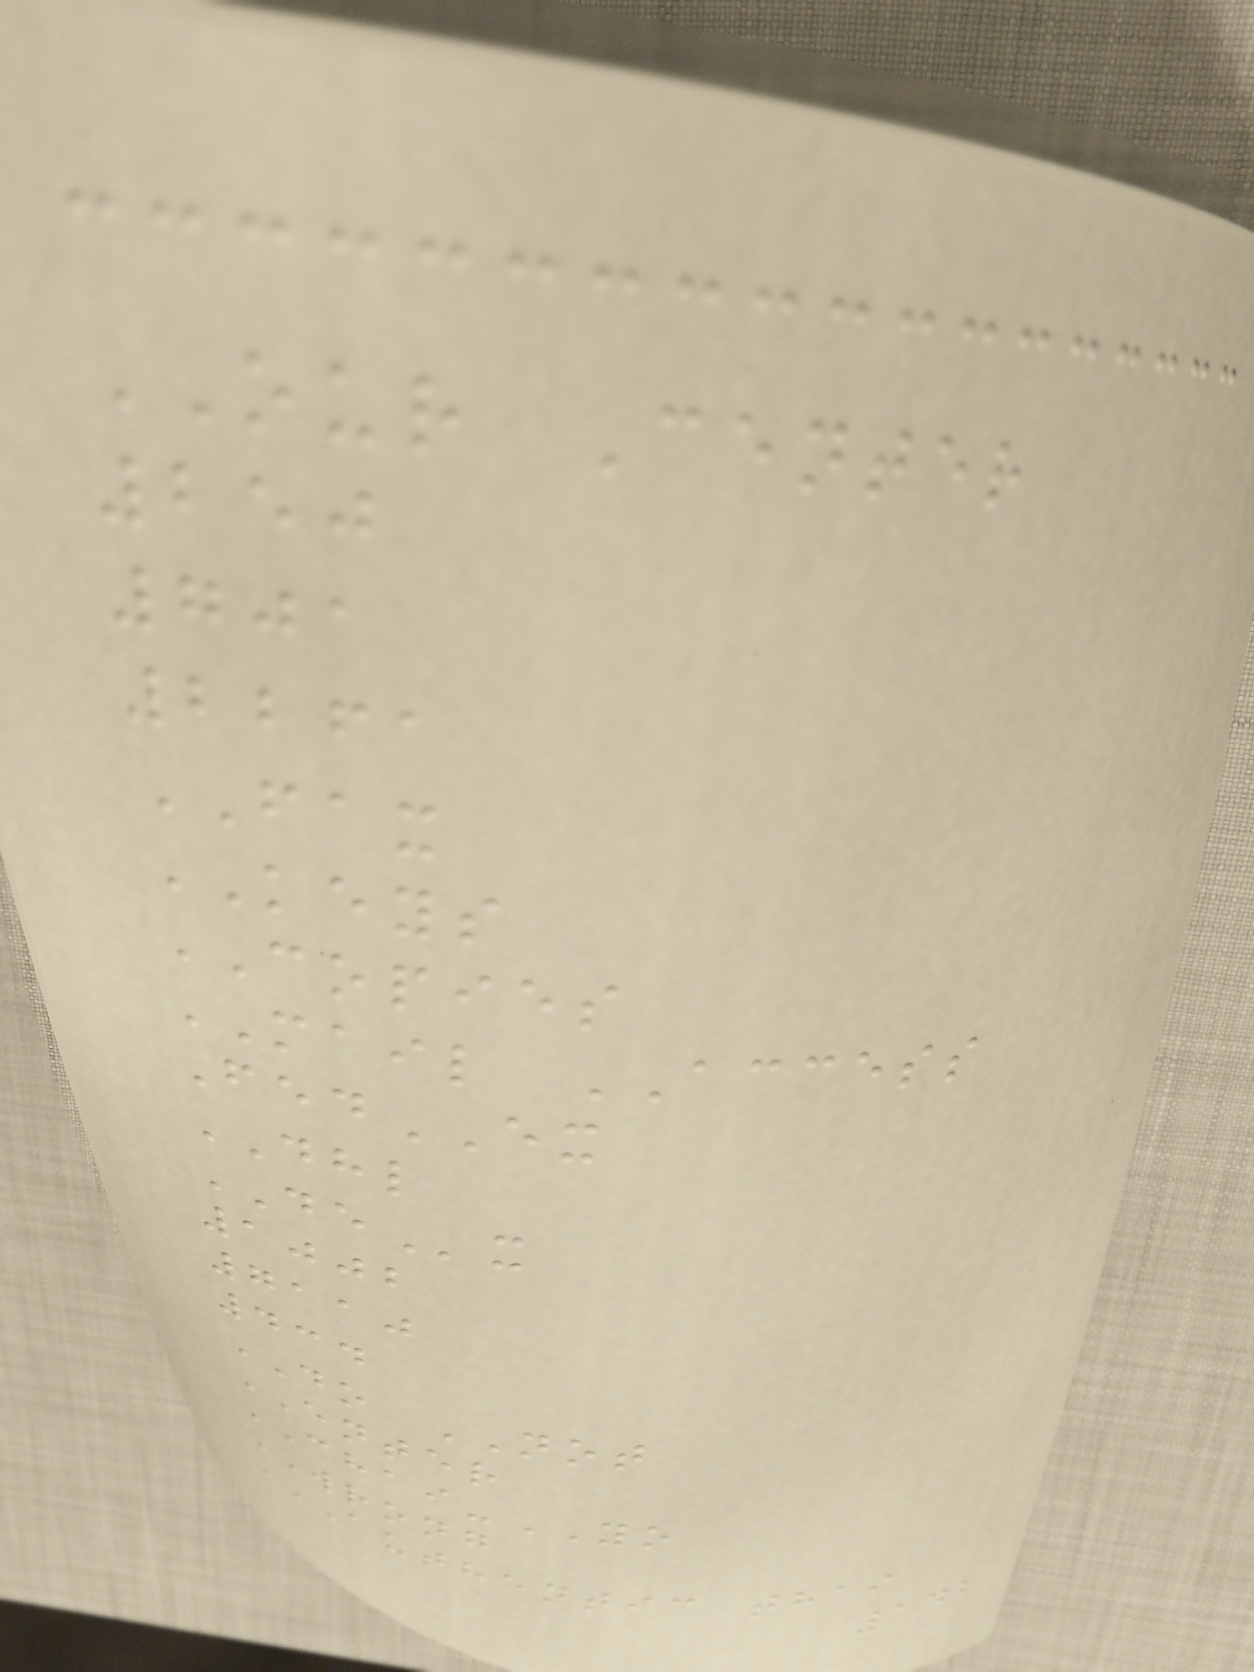OUR Center
250
701
2261
FAX
KEYS
COPIES
MAIL ACCESS
FedEX
DHL
DEx
1002
7110
434
DO NOT
ENTER
CHAI-YO
WRONG
AUTHENTIC THAI
142
